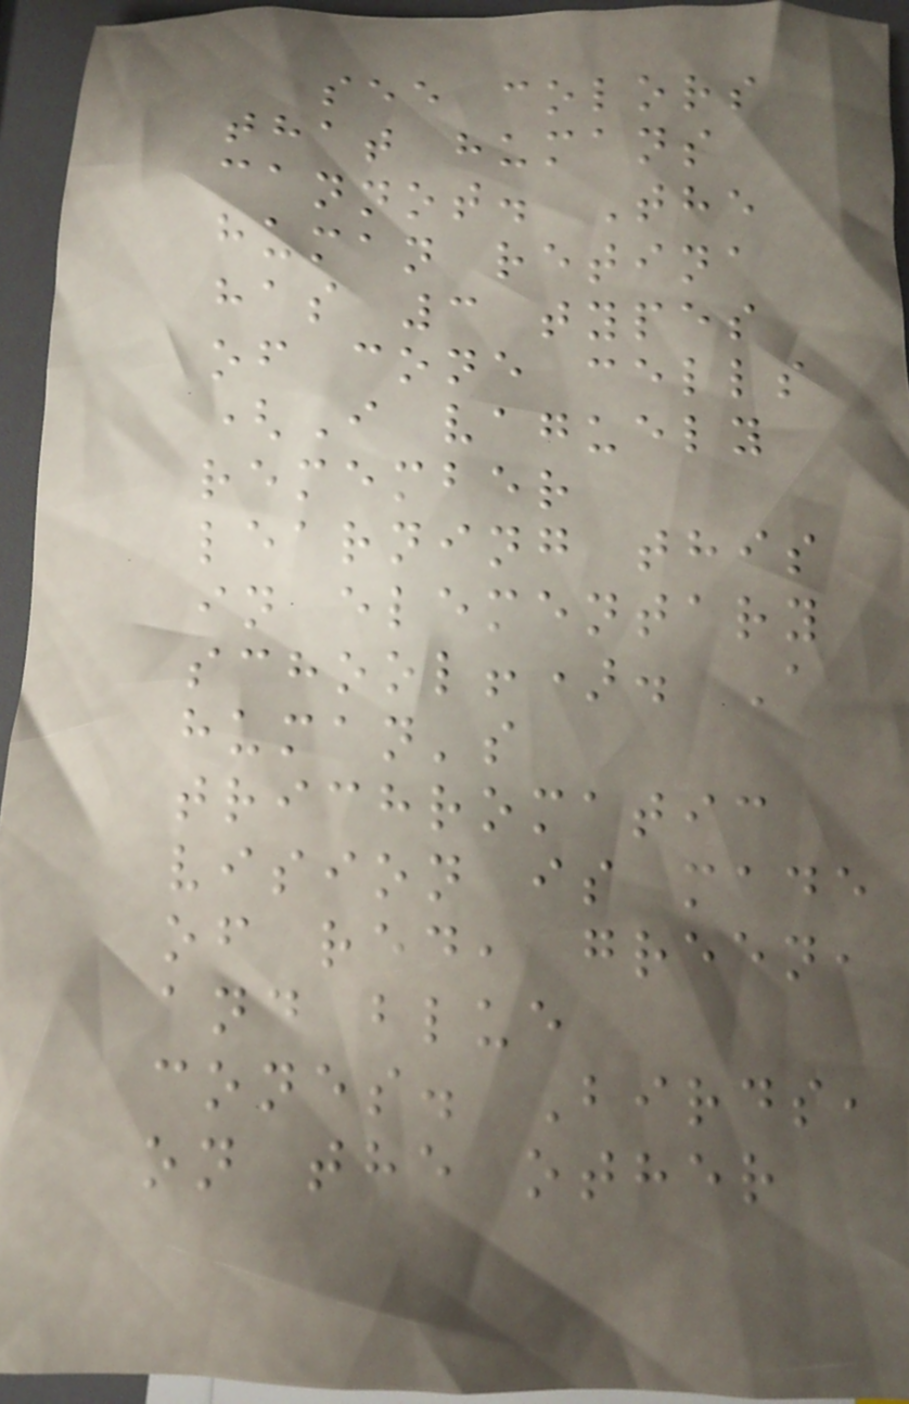see colors
that humans
cannot. The
human retina
has 3 types
of cone cells
(I vaguely
remember
learning this
in elementary
school!). A
human's
trichromatic
vision is made
of red, green,
and blue
cones. Birds,
on the other
